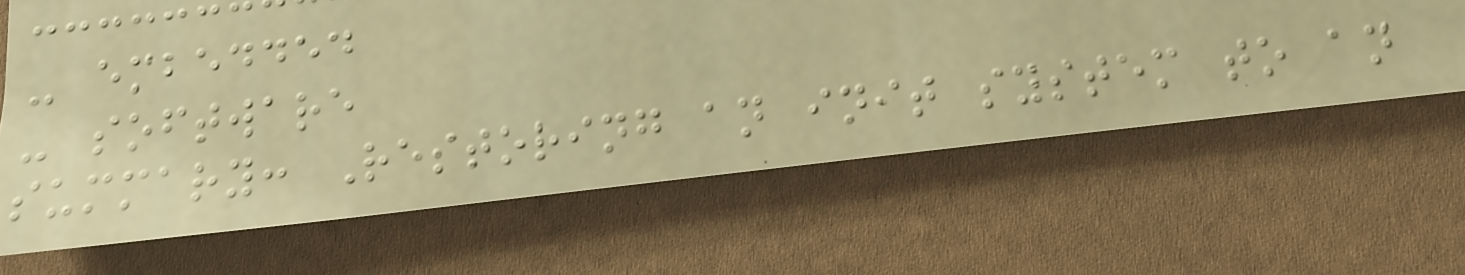- embedded
- software
summary: Restoring an init system to an
